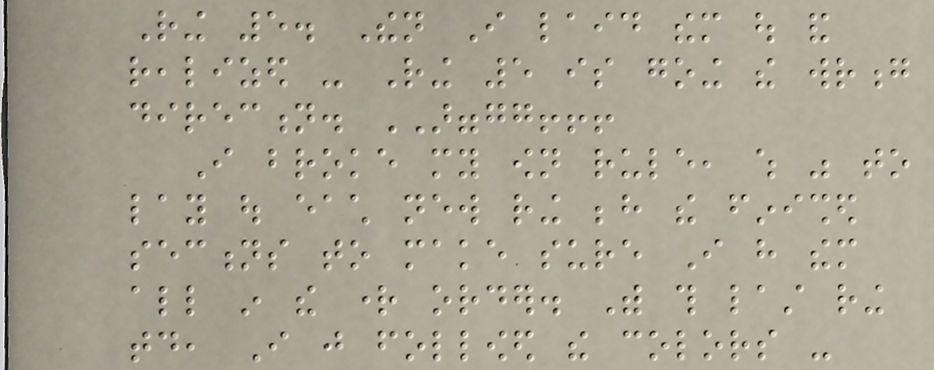Ring 5. Then I laid them out and
realized - Ring 5 is going the wrong
direction. ARGGGG!!!
I broke my own rule, which was to
lay out each new ring behind the finished
sections to make sure I have them
all in the right order. With this last ring
today, I just followed the colors -
